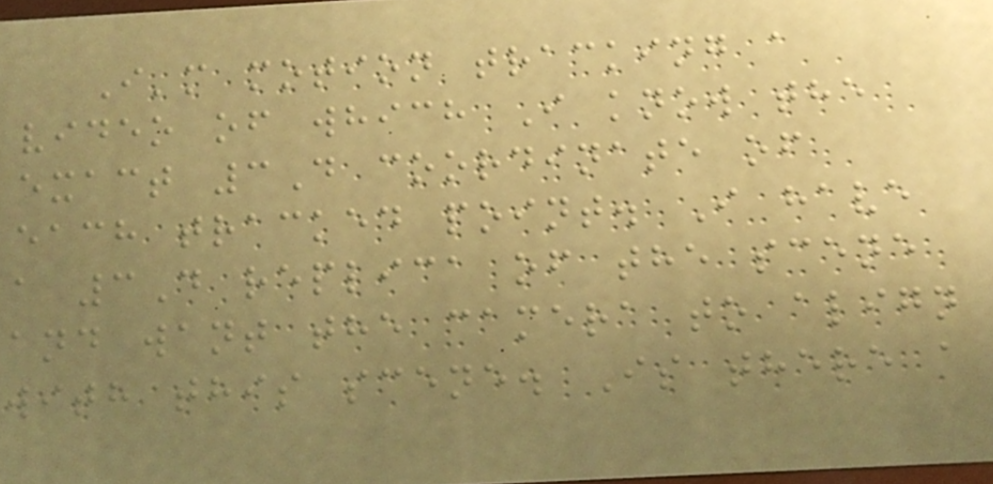I'm motion tracking a
video of which I know the
exact 3D coordinate of
each tracked point. I have
a 3D replica of the scene
and want the camera to align
with this scene. Is there a
